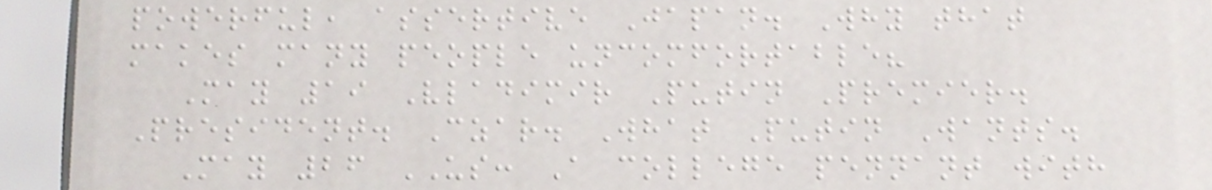powerful, assertive Japan. Why that
makes many people uncomfortable?
May 19 Vladimir Putin Premier.
President. Czar. What Putin Wants.
May 26 US: A college pennant with
